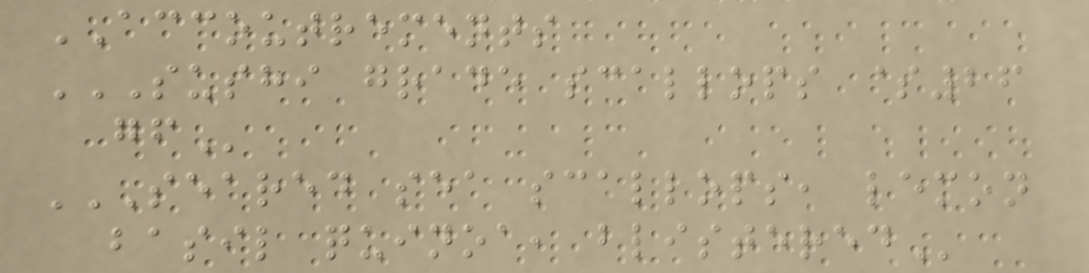ACCOUTREMENTS
SUSHI GRADE SCALLOPS $26
GF
SEARED SEA SCALLOPS, LEMON
BASIL QUINOA, BLISTERED
